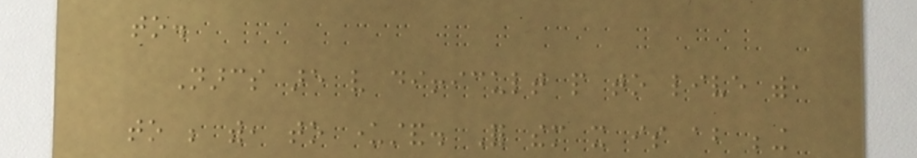to.
Narcs are very difficult people to live with,
to be with, to understand. For them it is about being
